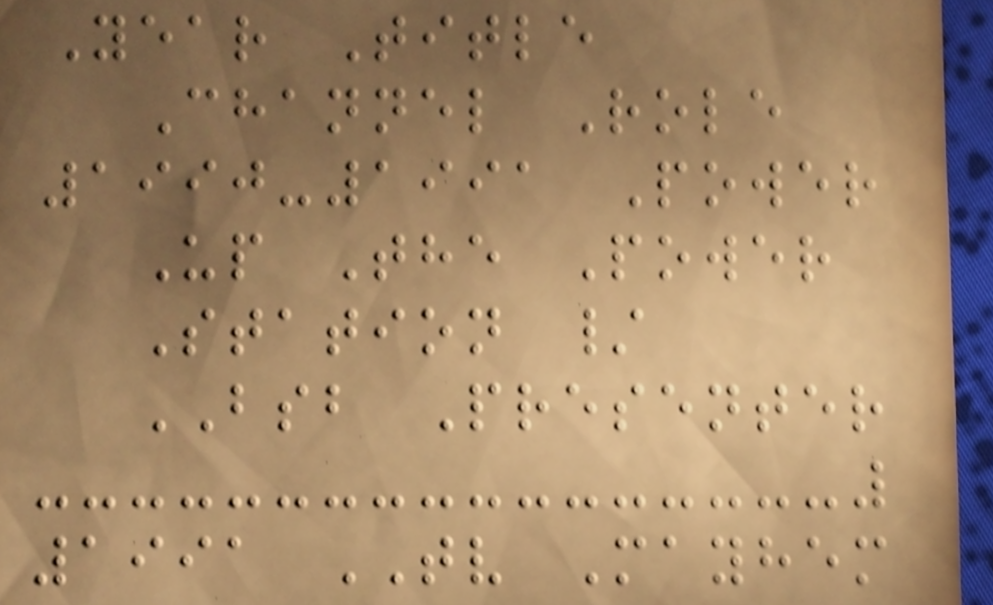Year Title
Channel Role
1990-1991 Power
Up The Power
Station /
BSB Presenter
1991 TV Mayhem
